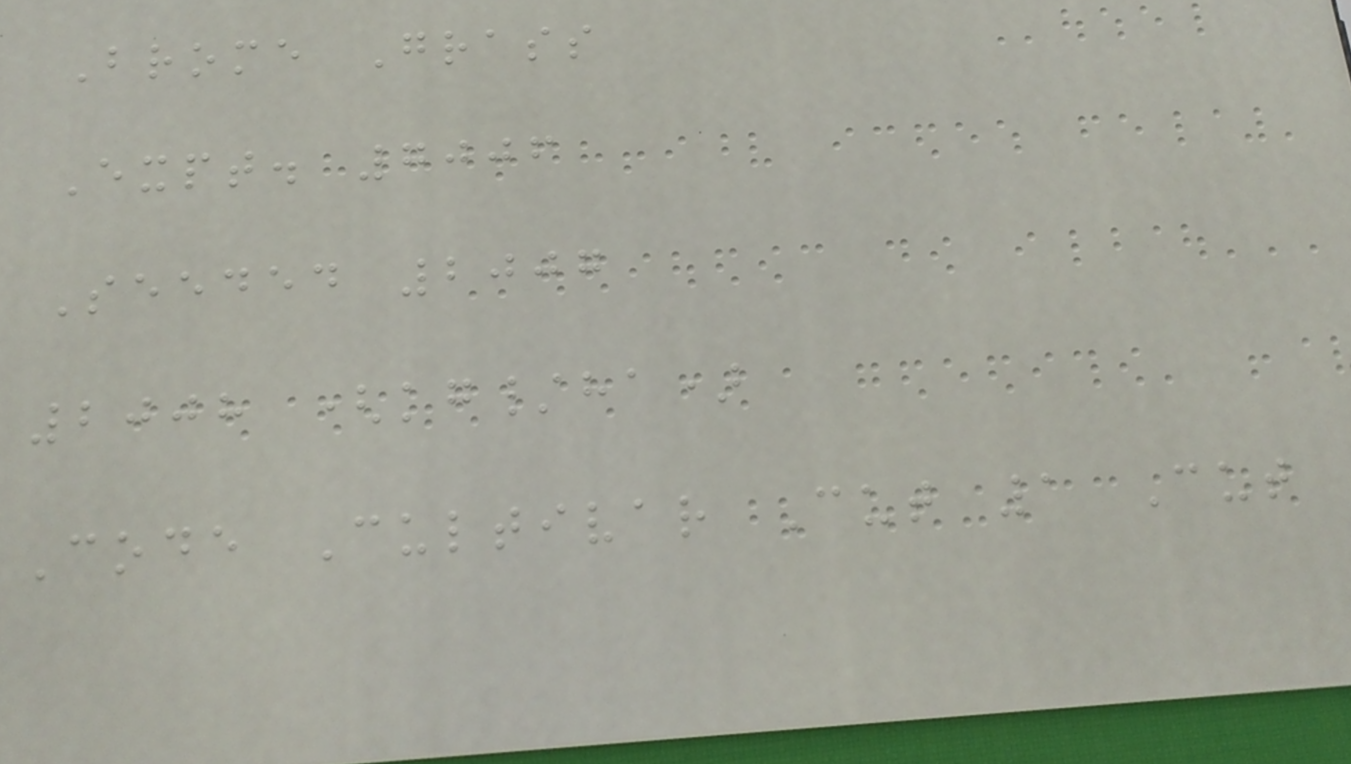Brome Grass
Expt. 7006
Seeded 2007
2008 (kg/ha)
Code Cultivar Cut 1 Cut
